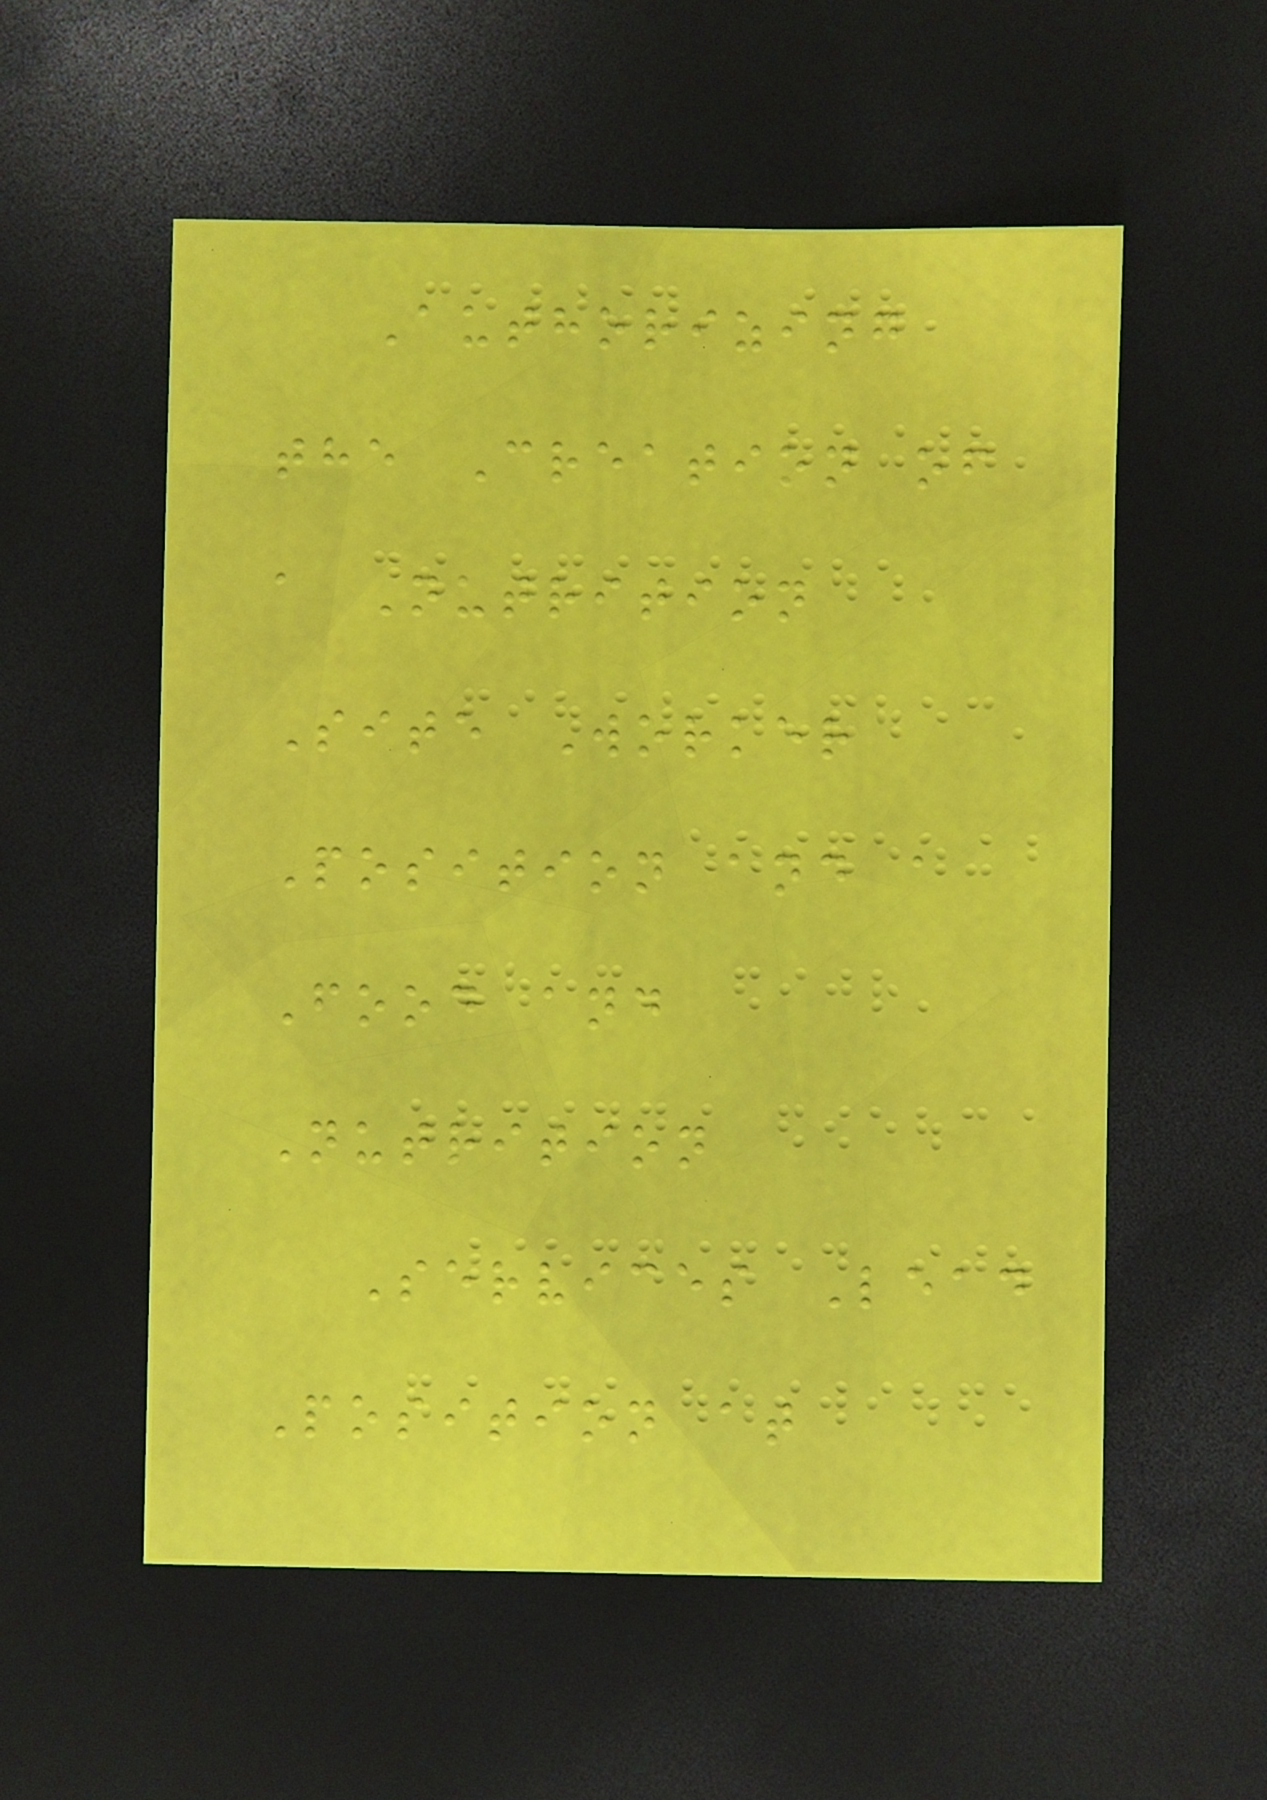Authorizing
the Creation of
a Nutrition
Site Worker
Position and a
Food and
Nutrition
Services Lead
Position at
